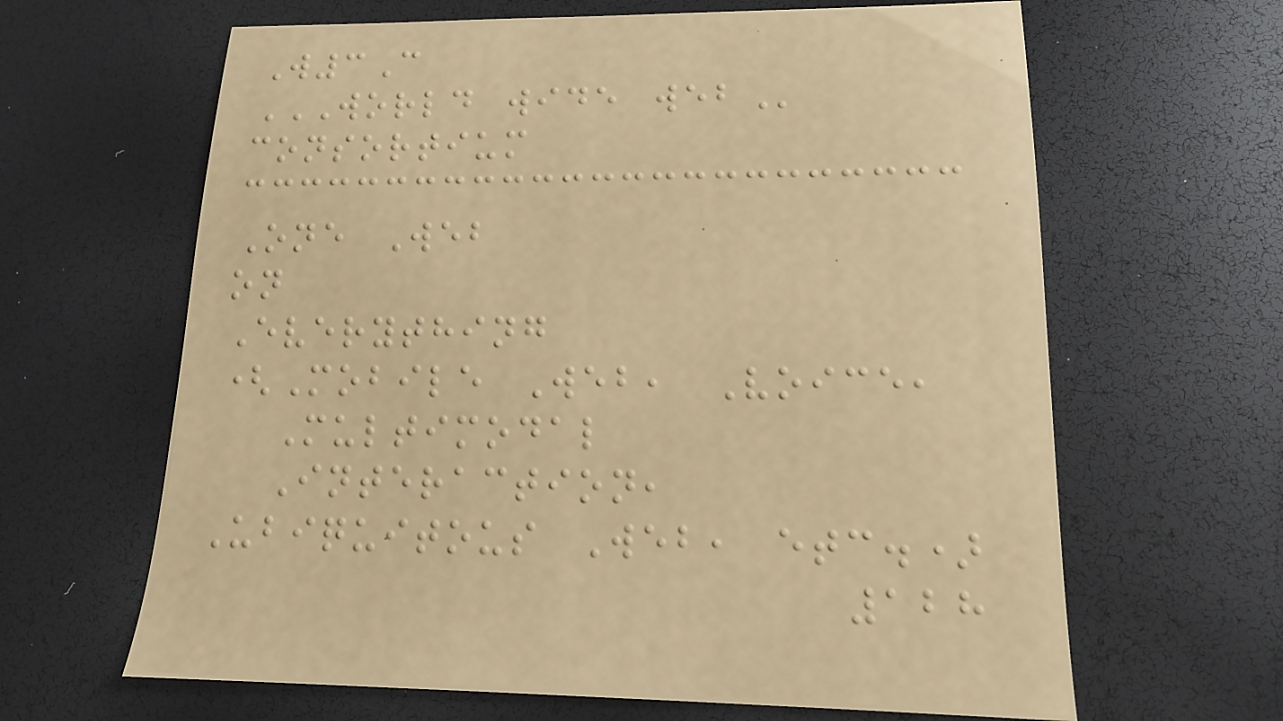W3C
WORLD WIDE WEB
consortium
One Web
on
Everything
(Mobile Web, Voice,
Multimodal
Interaction,
Ubiquitous Web, etc.)
128
